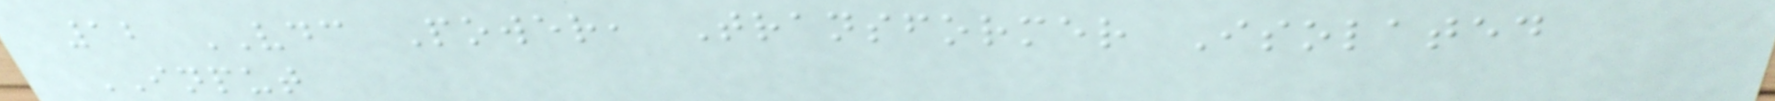12 VDC Power, Transformer Isolated
INPUT
